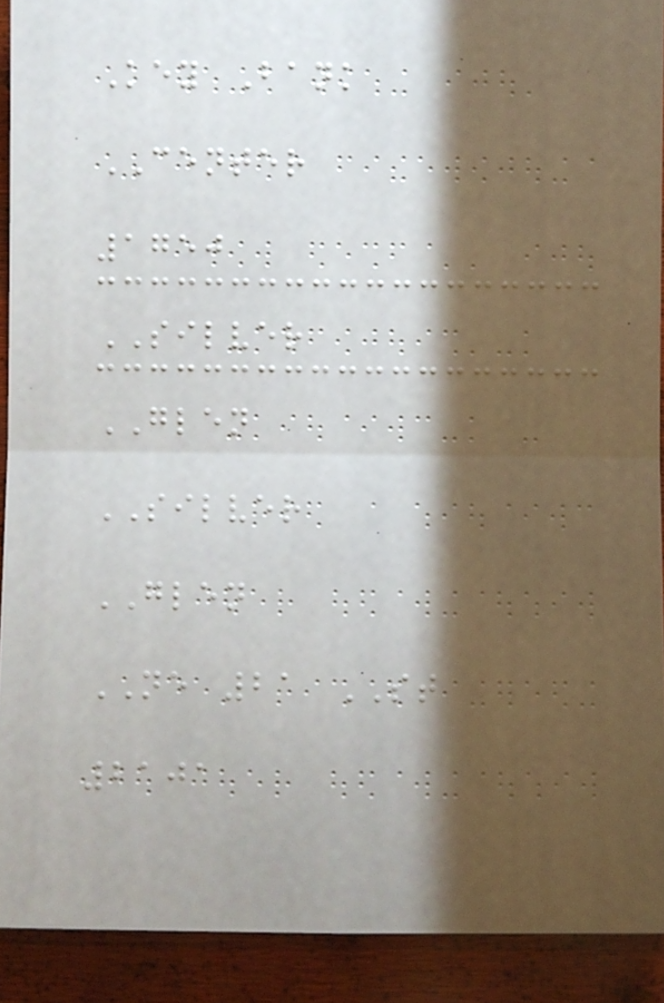Key Bank
CENTER
1750
SILVER
GLEN
SILVER
GLEN
NE 21 ST
2101
